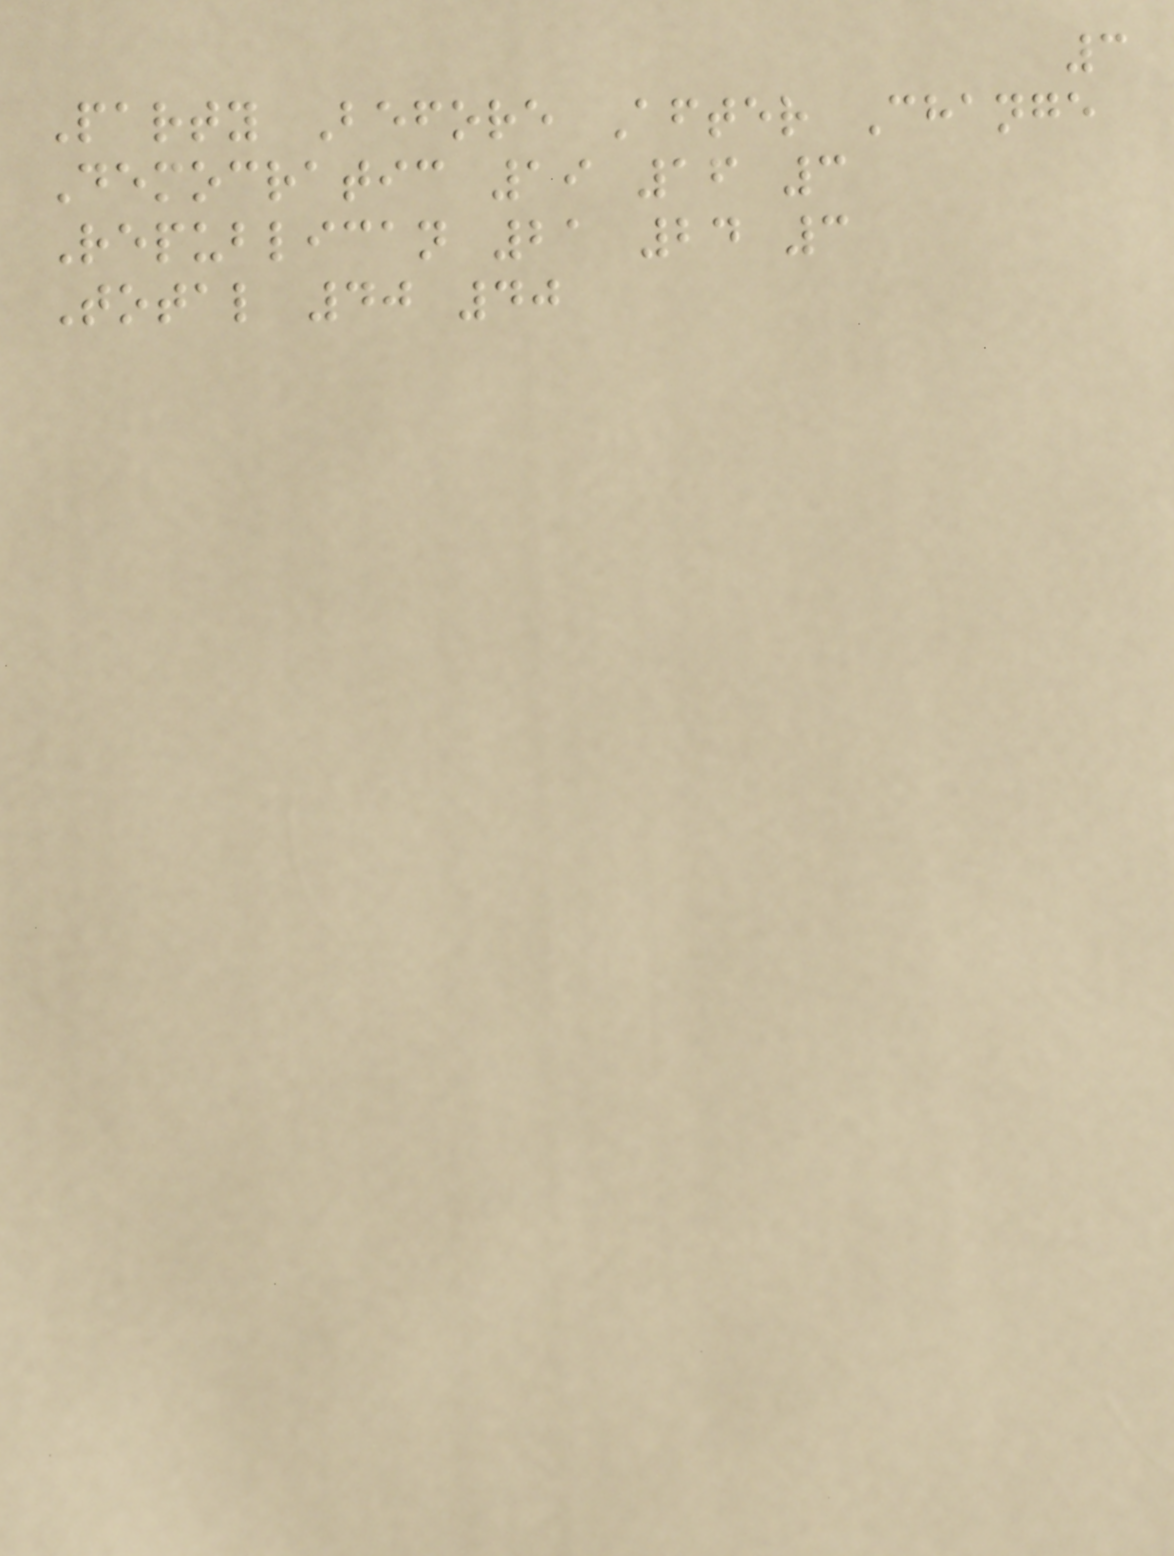3
Party Before After Change
Democratic 19 16 3
Republican 21 24 3
Total 40 40
